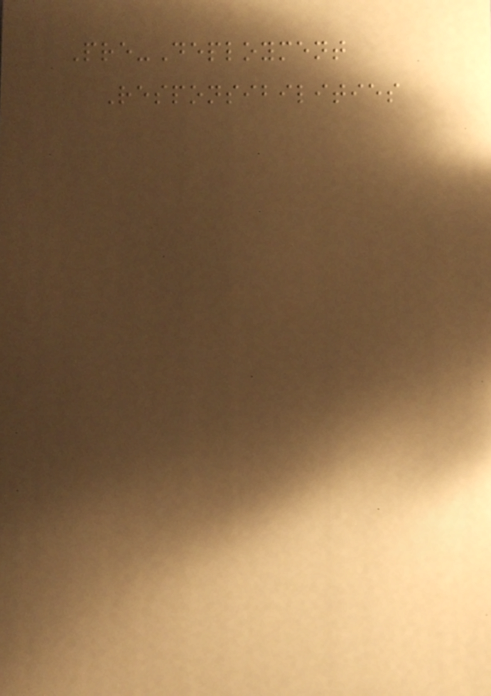Pre-Deployment
Responsibilities
